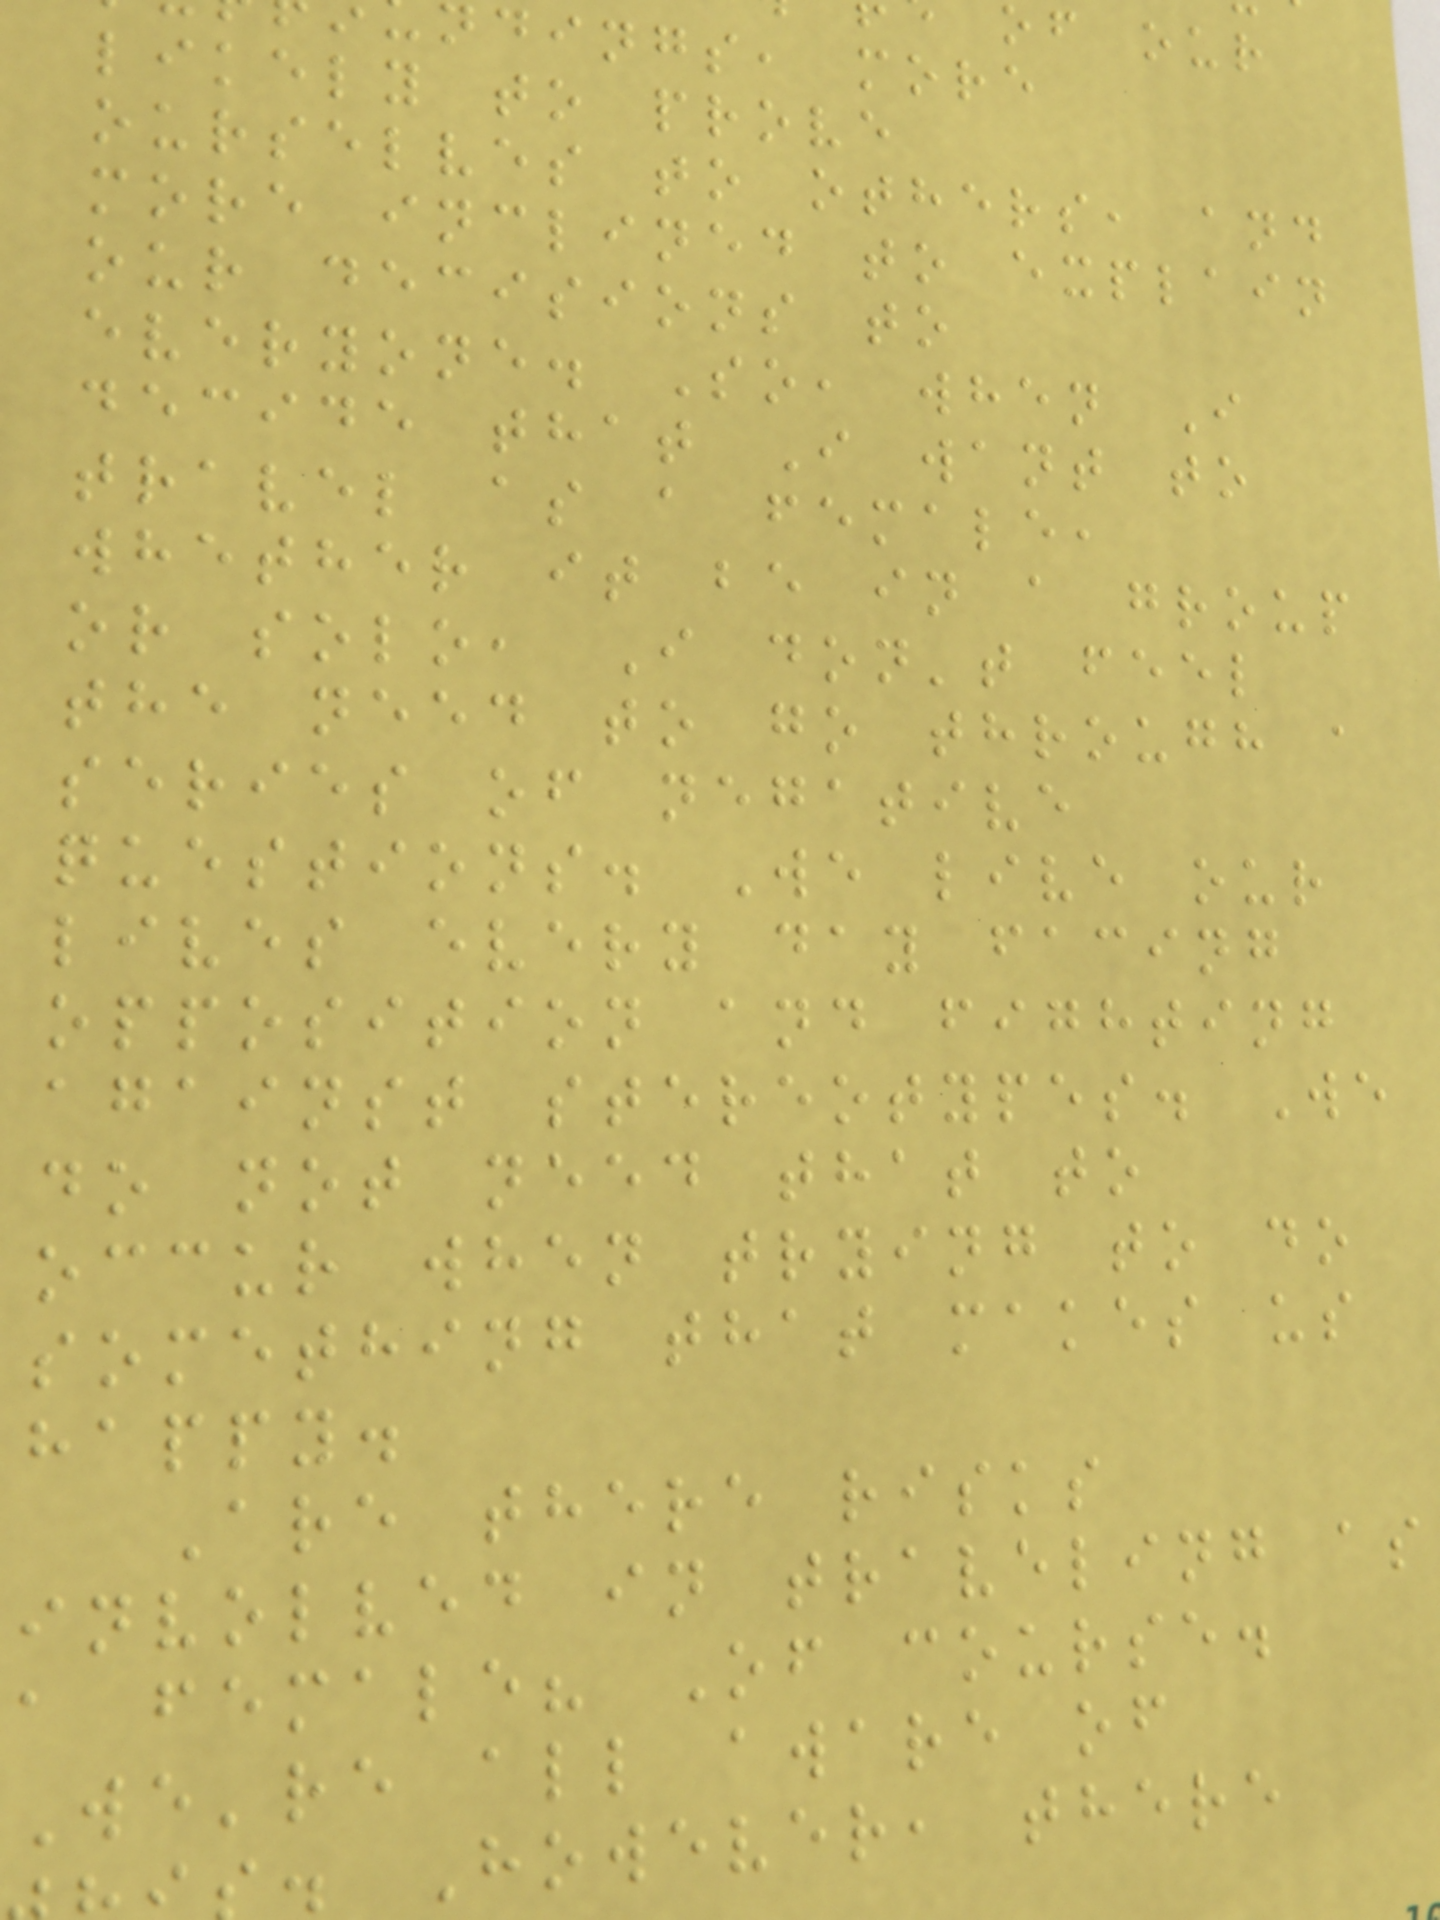of our
dings, more
likely to prove
ourselves to others, and
more inclined to explain
our decisions to
everyone. So, when I
decide that I want to
travel as a female,
whether it be in a group
or solo, I don't feel
the need to go through a
series of negative
questions. We live our
lives every day facing
opposition and fighting
against stereotypes. We
do not need that to
occur when trying to do
something that makes us
happy.
Are there risks
involved in traveling as
a female? Of course.
We're all aware of
. However, there
